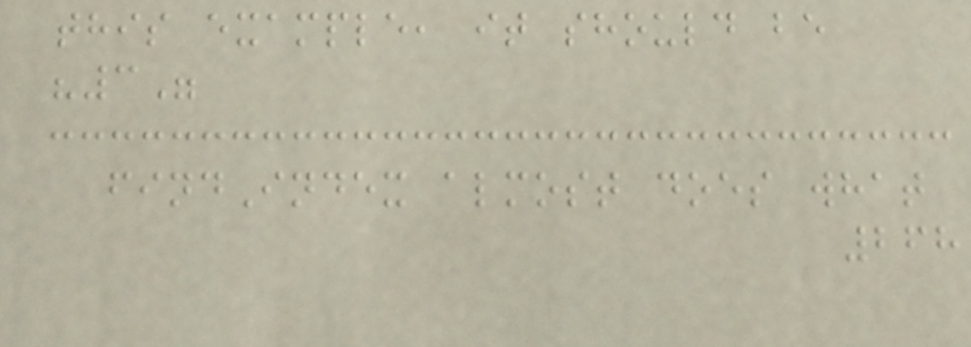this example, it should be
"3"
findIndex almost does what
268
